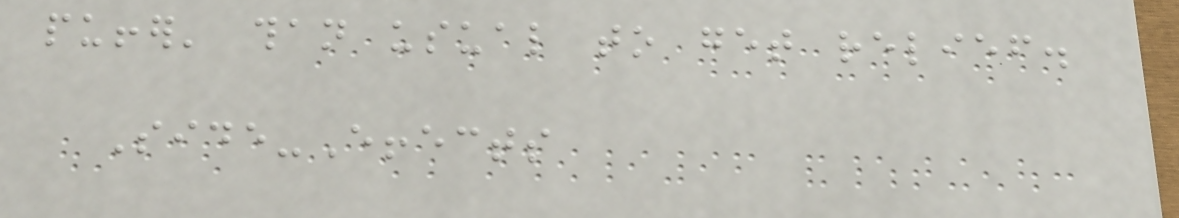puffer' than usual to get relief.
Side-Effects
